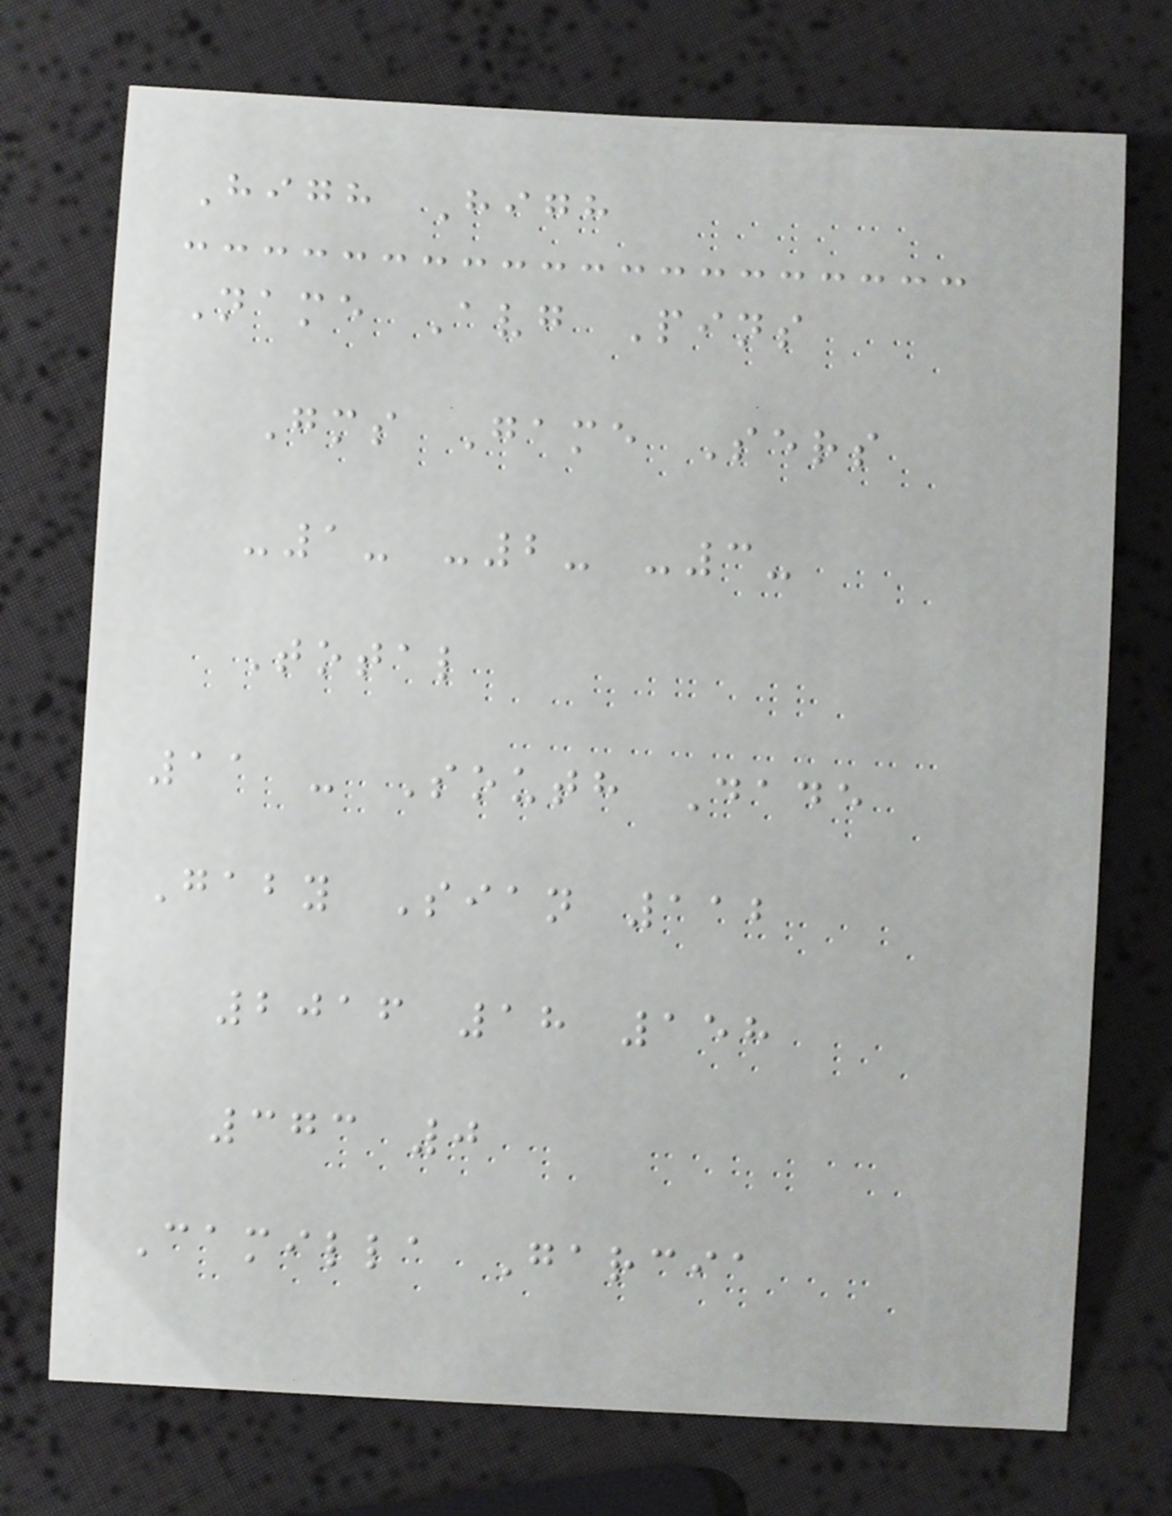High High
Name Avg Pins
Gms Game Sers
-1- -2- -3-
Total
11 - South Dade
Gaby Sian 112
2016 18 158
373 0
Camilla Garcia
